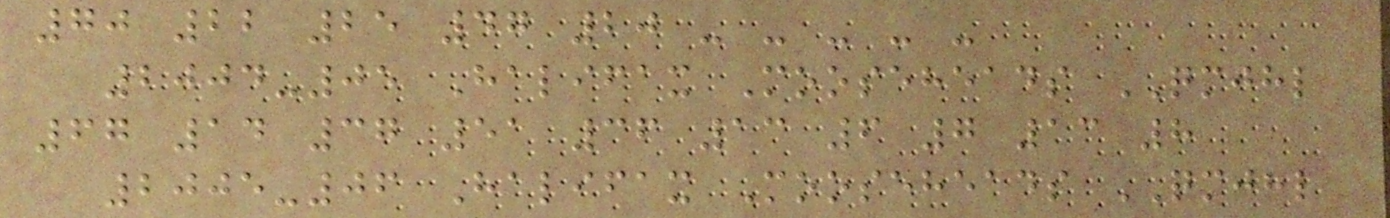70 22 25 47 20 - - - - -
2004-05 Halifax Mooseheads QMJHL
67 14 37 51 36 13 6 7 13 8
2005-06 Halifax Mooseheads QMJHL
